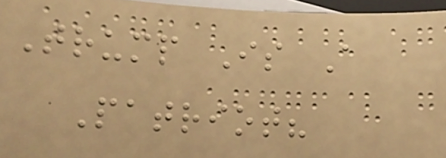Trump Is A
Patriot?
